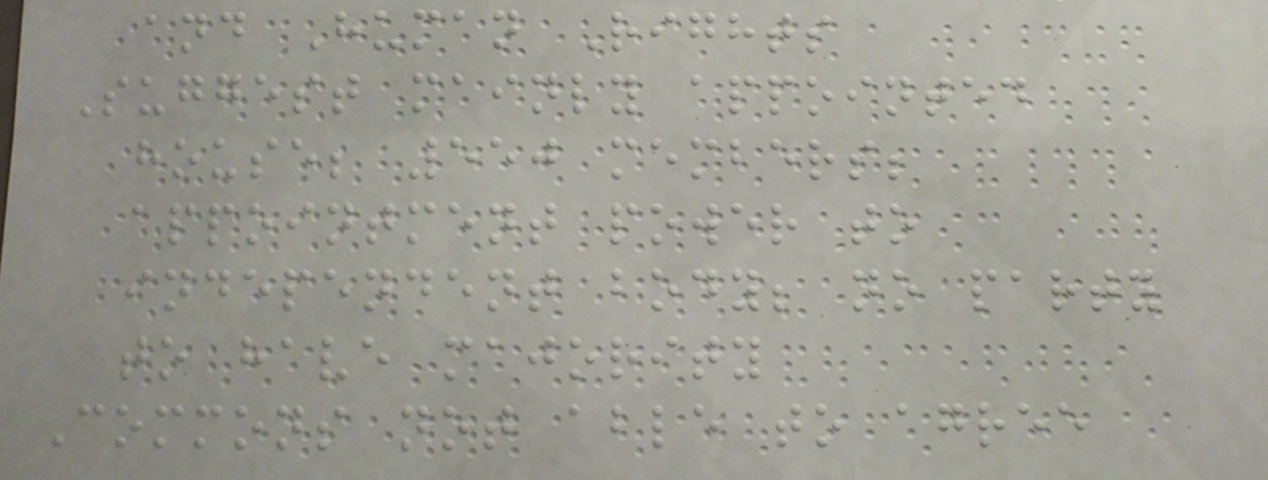and Human Rights
Suggest mainly appointed
house; 550 members;
appointment power to
independent body; no party
to have majority
Commons not able to agree
